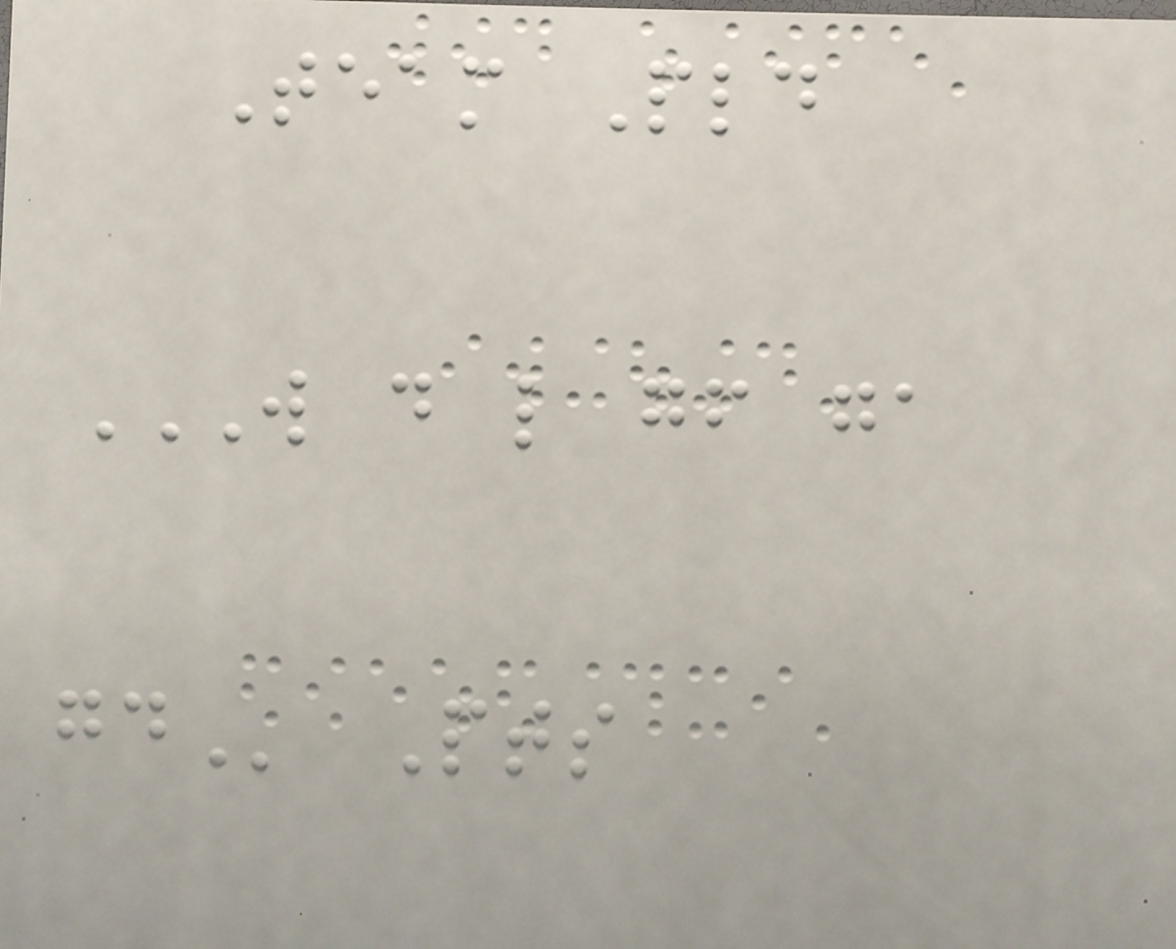Team Pld
W D L GF GA
GD Pts
